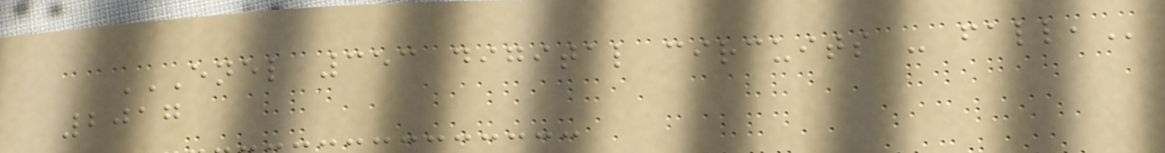ENEL 353 DIGITAL CIRCUITS - FALL,
2017
